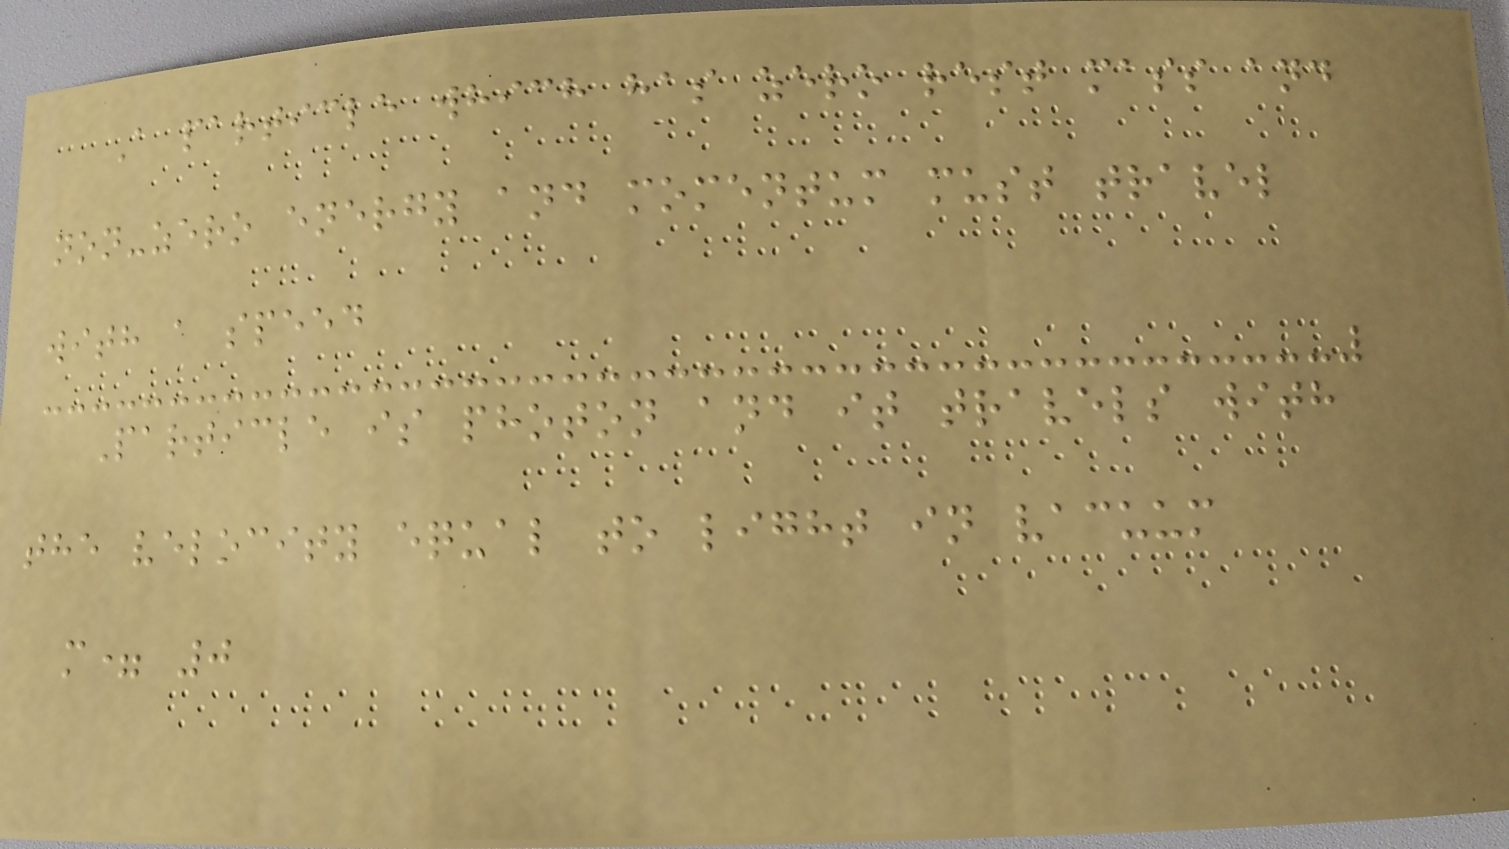A particle which has zero rest mass and
non-zero energy and momentum must travel
with a speed
Particle is photon and it travels with
the velocity equal to light in vacuum
m= 0
